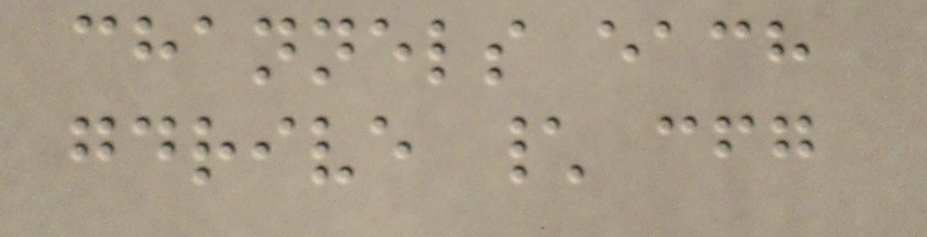channels each
gdrive \ cfg
